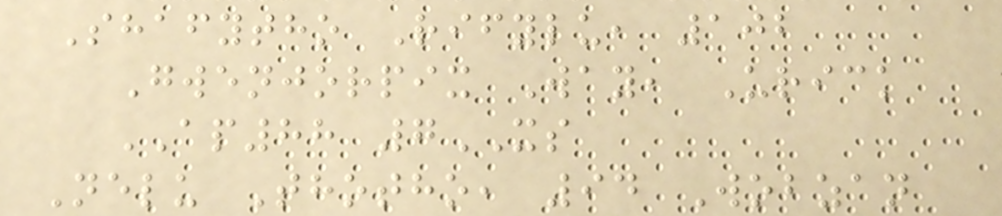Shafytho Rifylu, 102
Gwenjorpix Way, Urick
AP88 7XS
Nelu Thotho, 94 Wobzan
